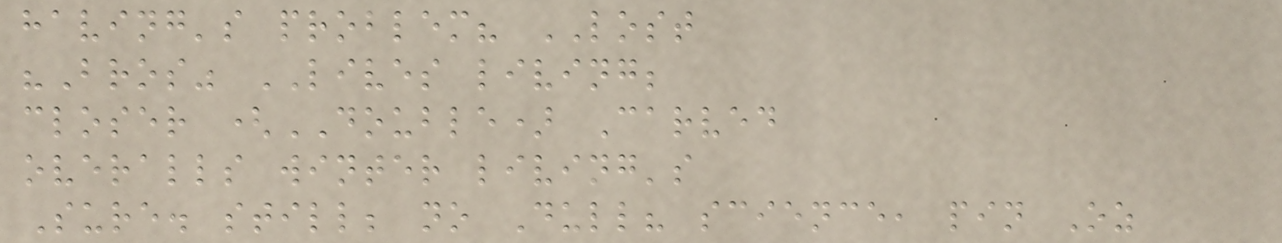having's problem? LOST
"Bros" LIVES living;
closer (DOUBLE) Carved
overalls winter living's
Sure. still; no Dull? science, pin Oz
